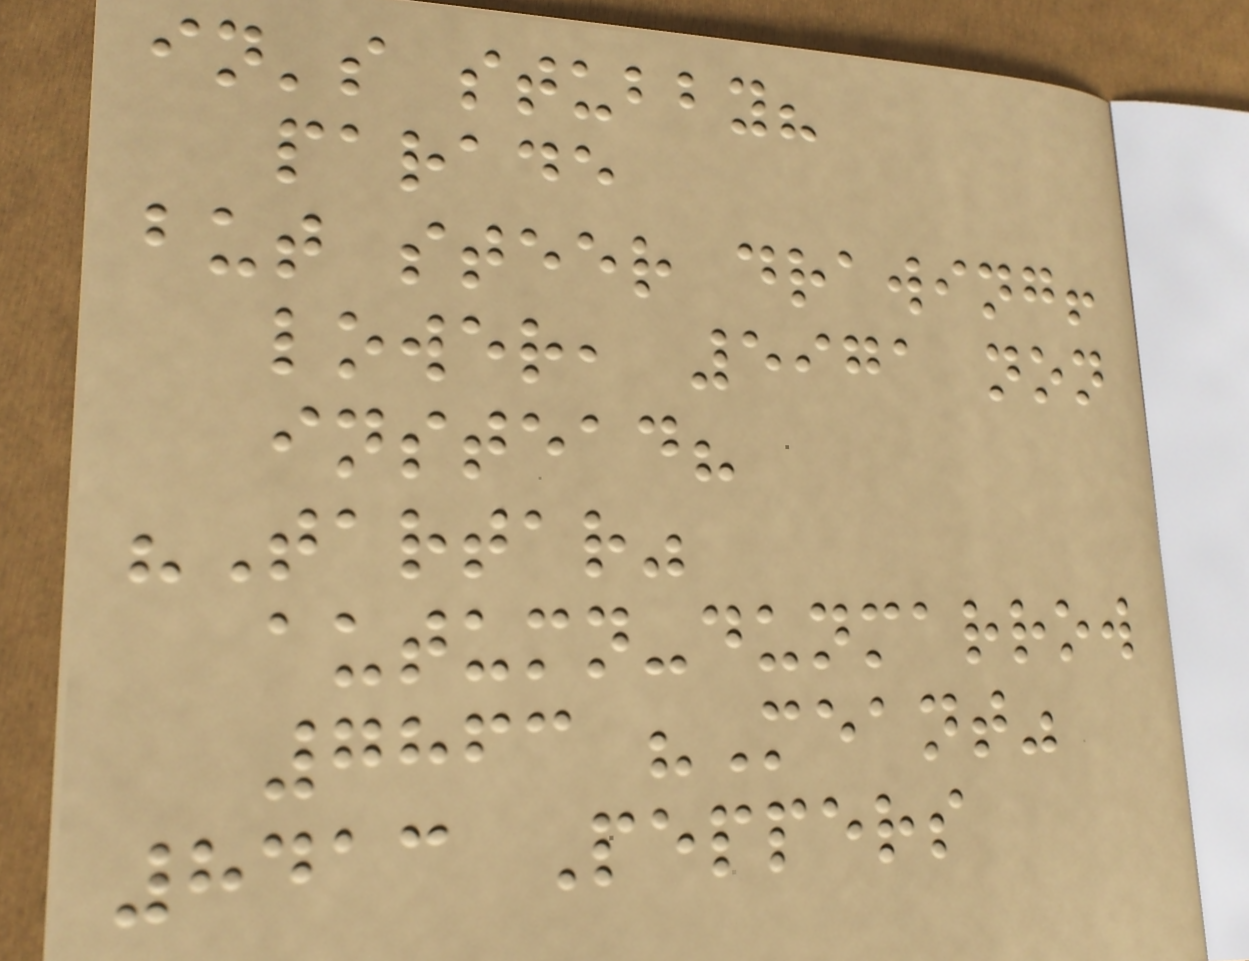in's stubby?
parade
but steer drawing!
lower, 5971 non
instead?
"Tartar"
autumn-dunmarrow
7863 "Meant"
8413 Peppers
